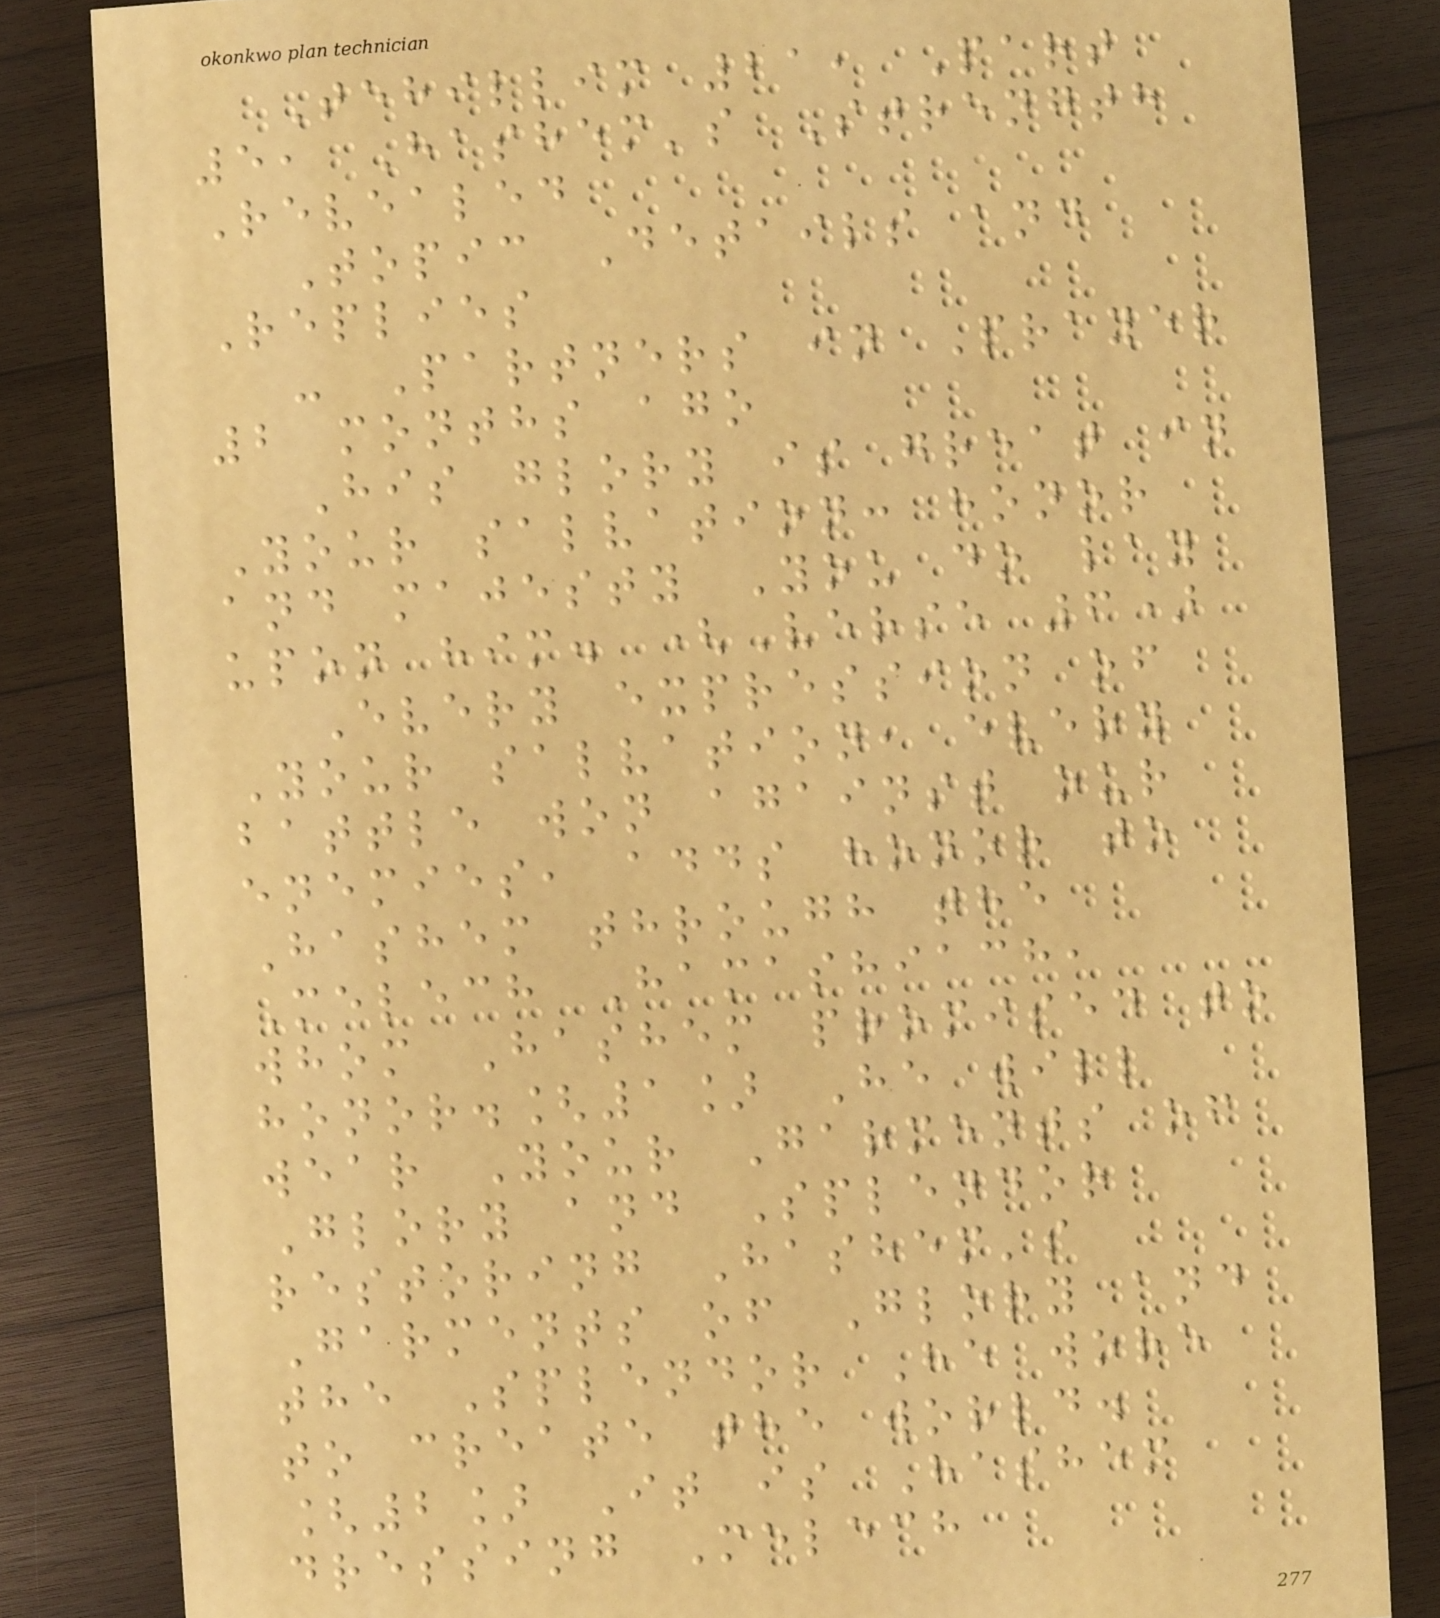Tehillim 21, Part
5, Hashem's Strength
Revealed
Topic Details and
Replies
- Partners in Prayer
2 months ago
His glory is great in
Your salvation: honor
and majesty You do lay
upon him. (Verse 6)
Every expression of
Your salvation, every
battle won against our
enemies, adds honor to
Hashem through the
Melech Hamashiach,
whom Hashem promised to
honor.[1] He will
wear Your Garments of
Glory and Splendor
restoring Hashem's
Garments of Glory and
the Splendor He wore
to create the world.
[2] It is Hashem
dressing Melech
